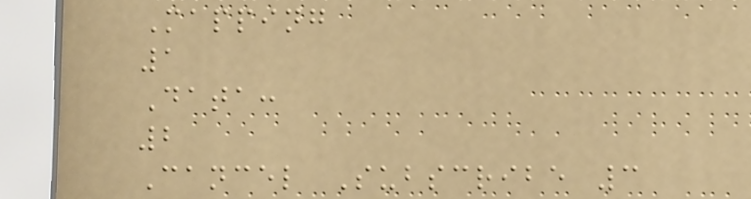Mapping
1
Data:
2
Cancel Subscribe 3
